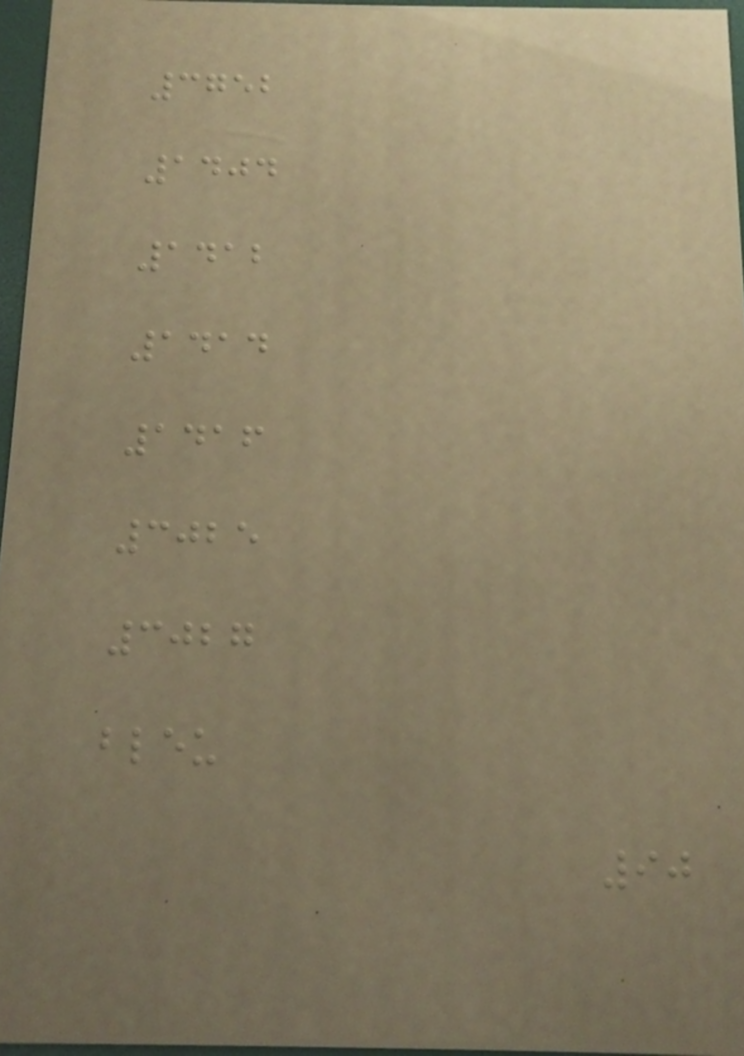3752
1404
1412
1414
1416
3025
3027
bleu
90
